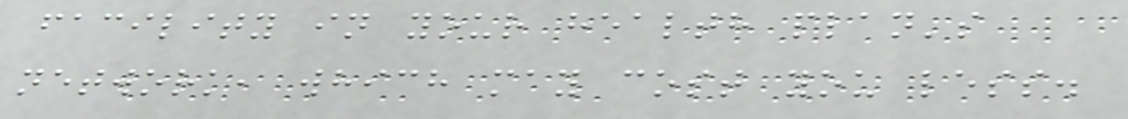facility in your health plan's
network, which may cost you less.
